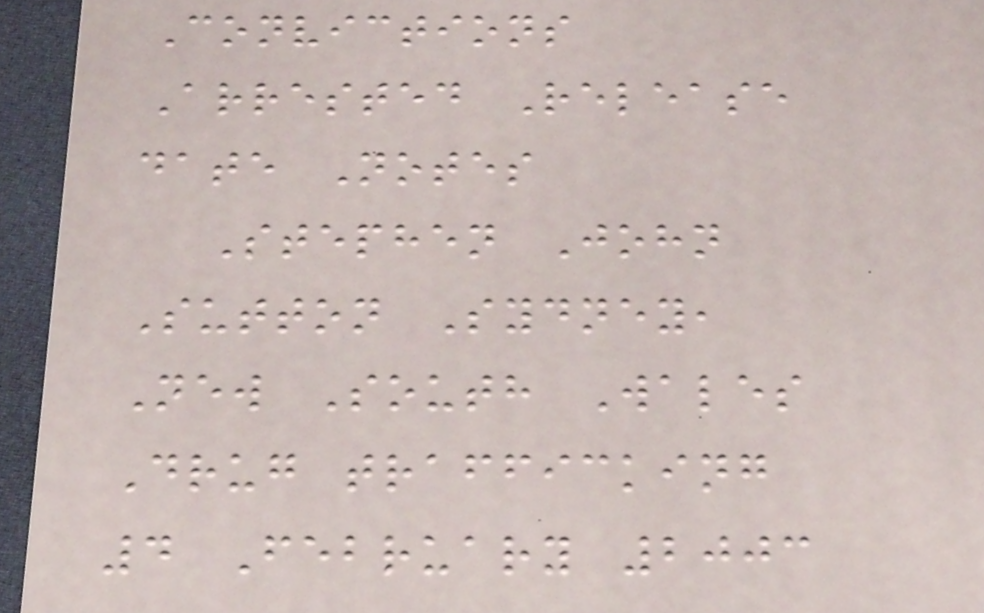Convictions
Arrested Release
date Notes
Stephen John
Sutton Sydney,
New South Wales
Drug trafficking
4 February 2003
